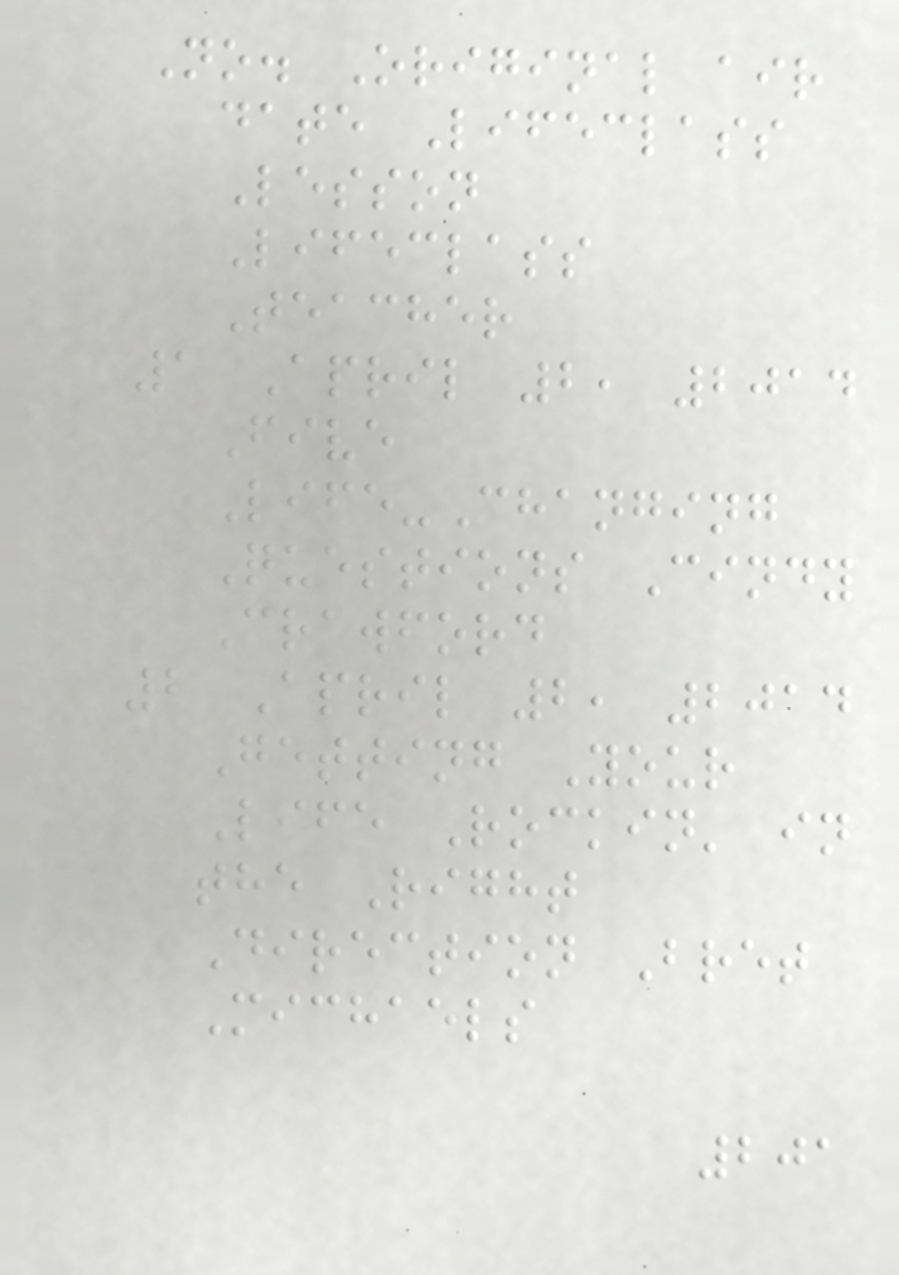No. Original air
date Lifeclass
Lesson
Lifeclass
Teacher
1 April 2, 2014
Five
Life-Changing
Questions Cindy
Crawford
2 April 2, 2014
Getting Your
Life Rockin' in
the Right
Direction Bret
Michaels
201
